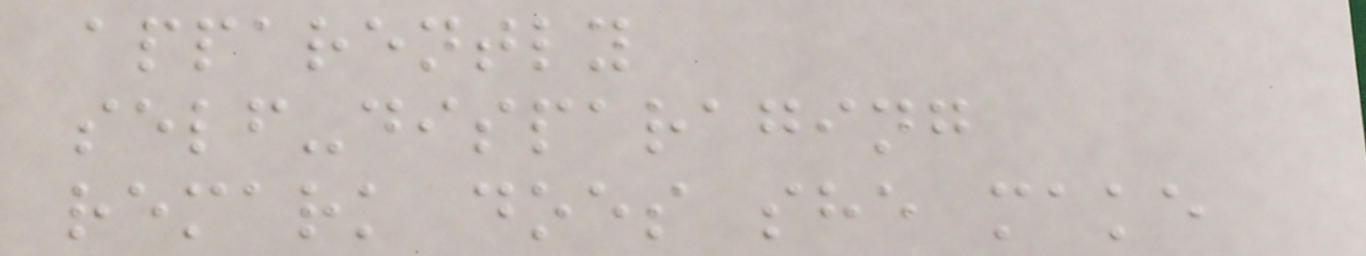apparently
self-disparaging
remark does she make
